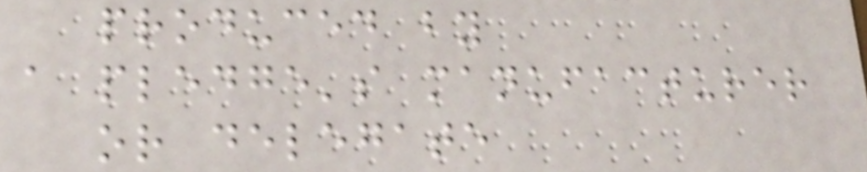produced by
a pledge's manufacturer
or delegate
